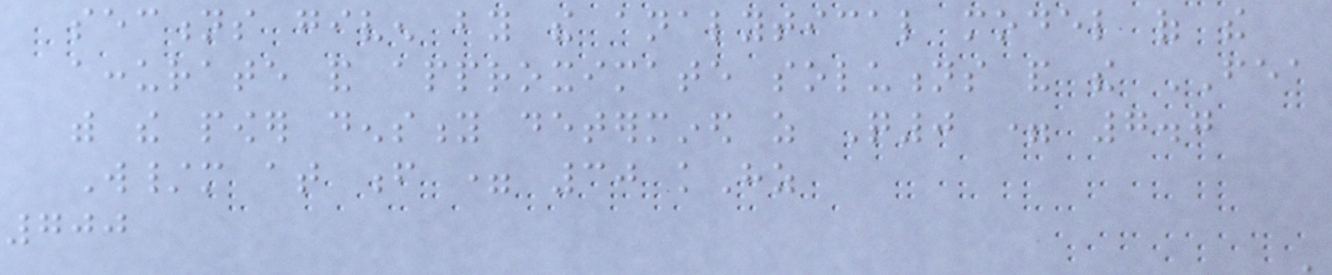sections given by the analytical model of the
accurate and approximate solutions and the FEA
with the power density determined as Q0 = 7.7
W/m at f = 30 kHz
700
